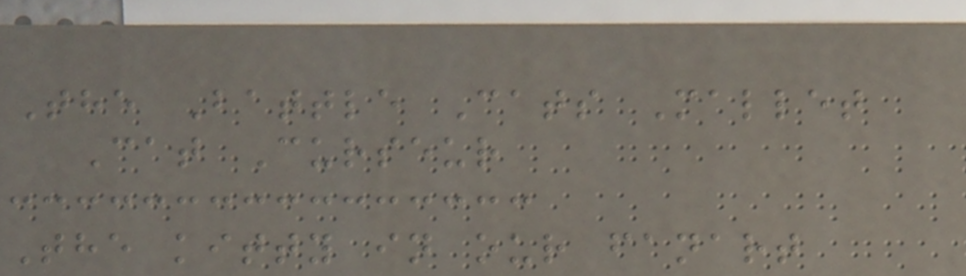The Battle Cats Mallet
Cat Curseur
The kitty in our fanart
